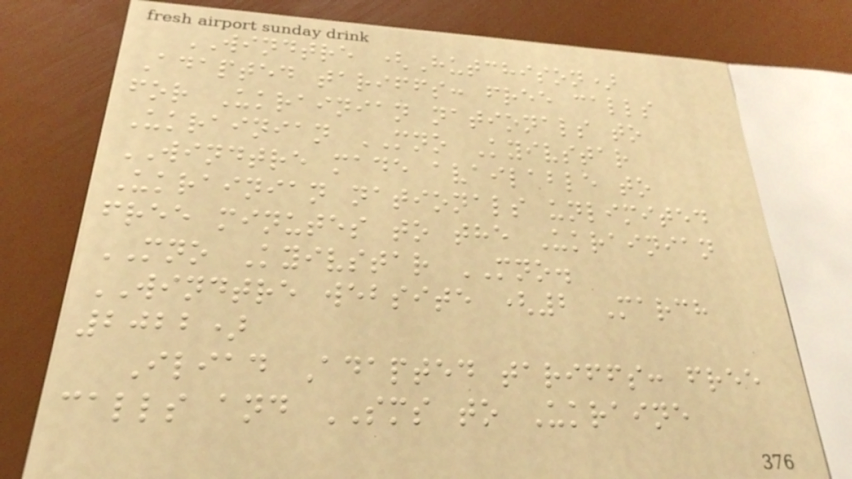WINDTRE (Hutchison)
Adapted tariffs: free calls
for Ukrainian nationals to
Ukrainian MNO Kyivstar
WINDTRE made available to
Ukrainian nationals unlimited
free minutes to the Ukrainian
MNO Kyivstar MNO.
WINDTRE website (2 March
2022)
Iliad Adapted tariffs: free
calls and SMS to Ukraine
